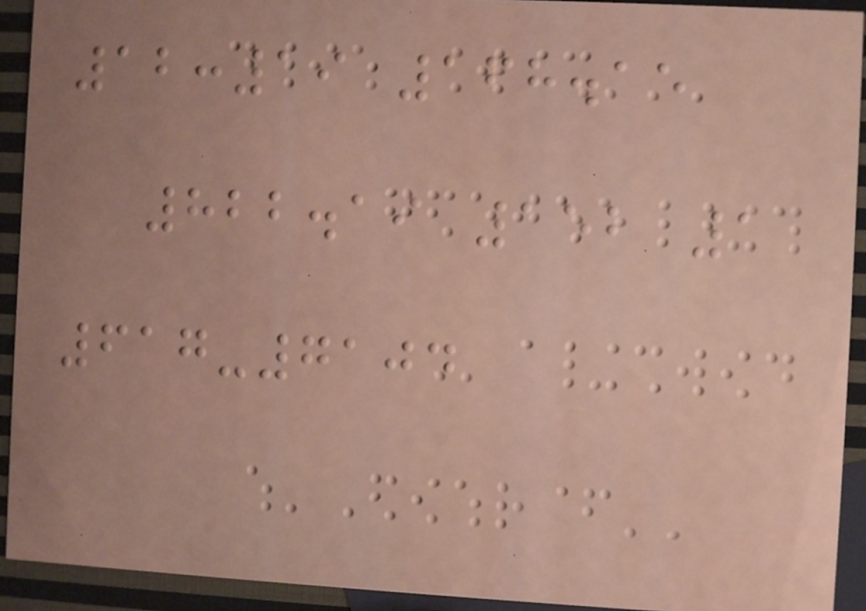12:19 168.15
822.19 152 1
617-7104
